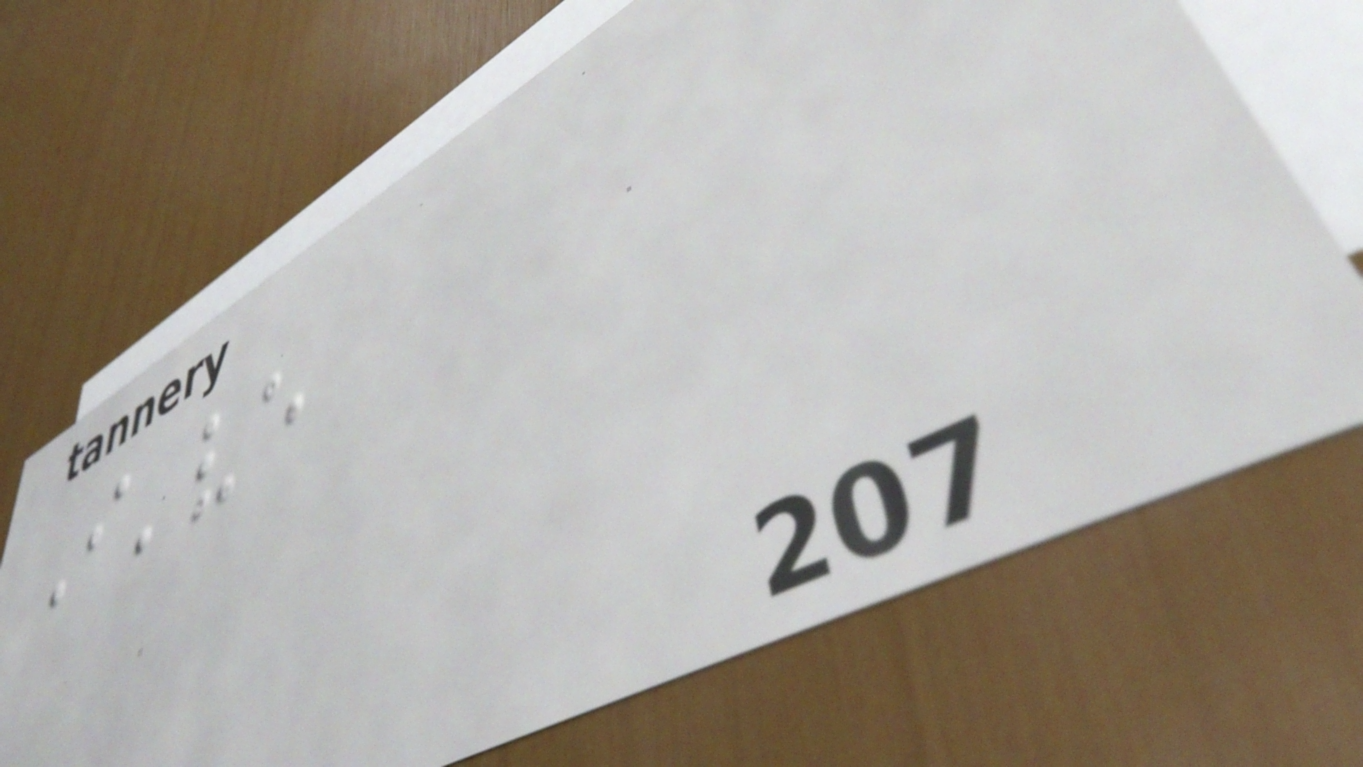I've
